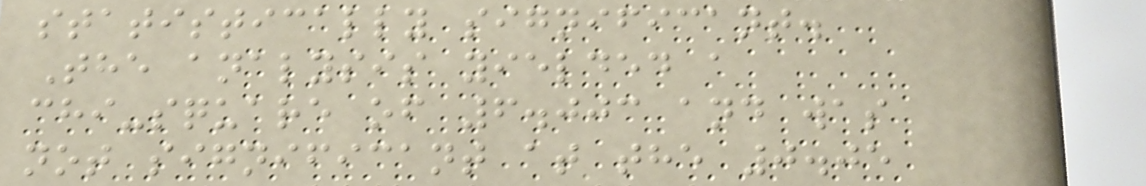statistically significant.
The analysis yielded a
chi-square of 6.003 and was
not significant at the 0.05
